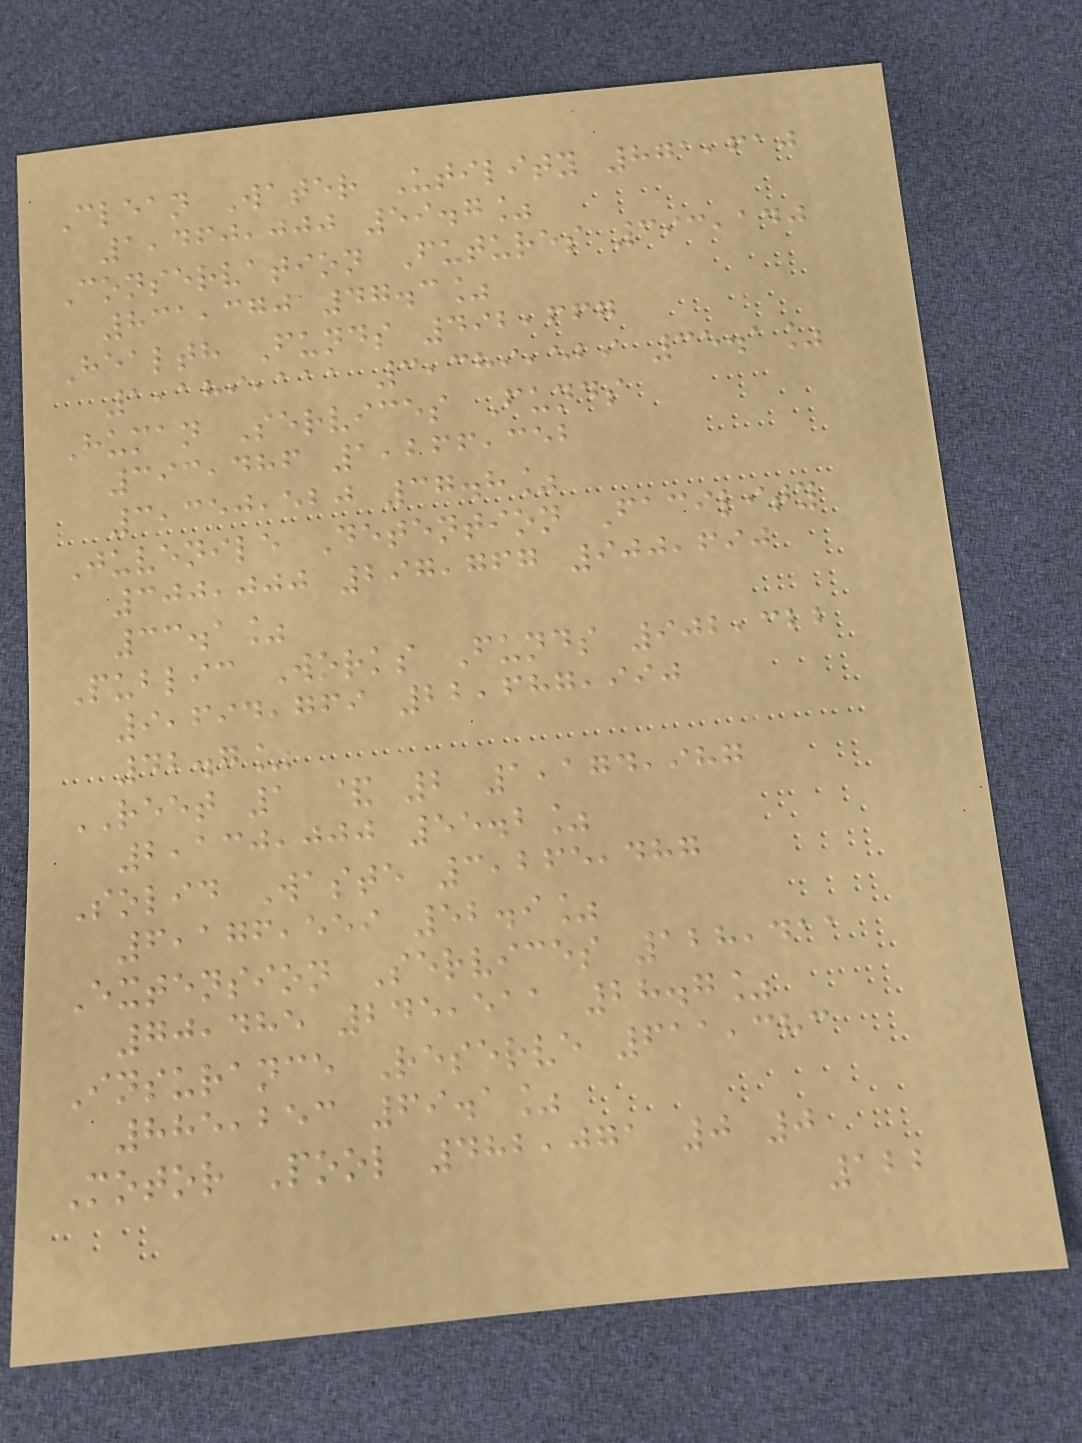Clean Water Utility 871,610
1,460,000 59.7%
Conservation Futures 393,140
831,370 47.3%
Health Funds 492,667
1,189,111 3,389,529 35.1%
Human Services Funds
393,486 1,266,352
3,350,520 37.8%
Juvenile Detention Facility
300,000 297,767 900,690
33.1%
Public Works Funds 902,322
9,694,769 22,687,990
42.7%
REET 1 & 2 1,174,987
2,130,000 55.2%
Solid Waste 3,265,487
6,176,559 52.9%
Extension Services 128,411
70,485 245,511 28.7%
Insurance Reserve 611,383
885,253 69.1%
Motor Pool 482,071 0 0
122
